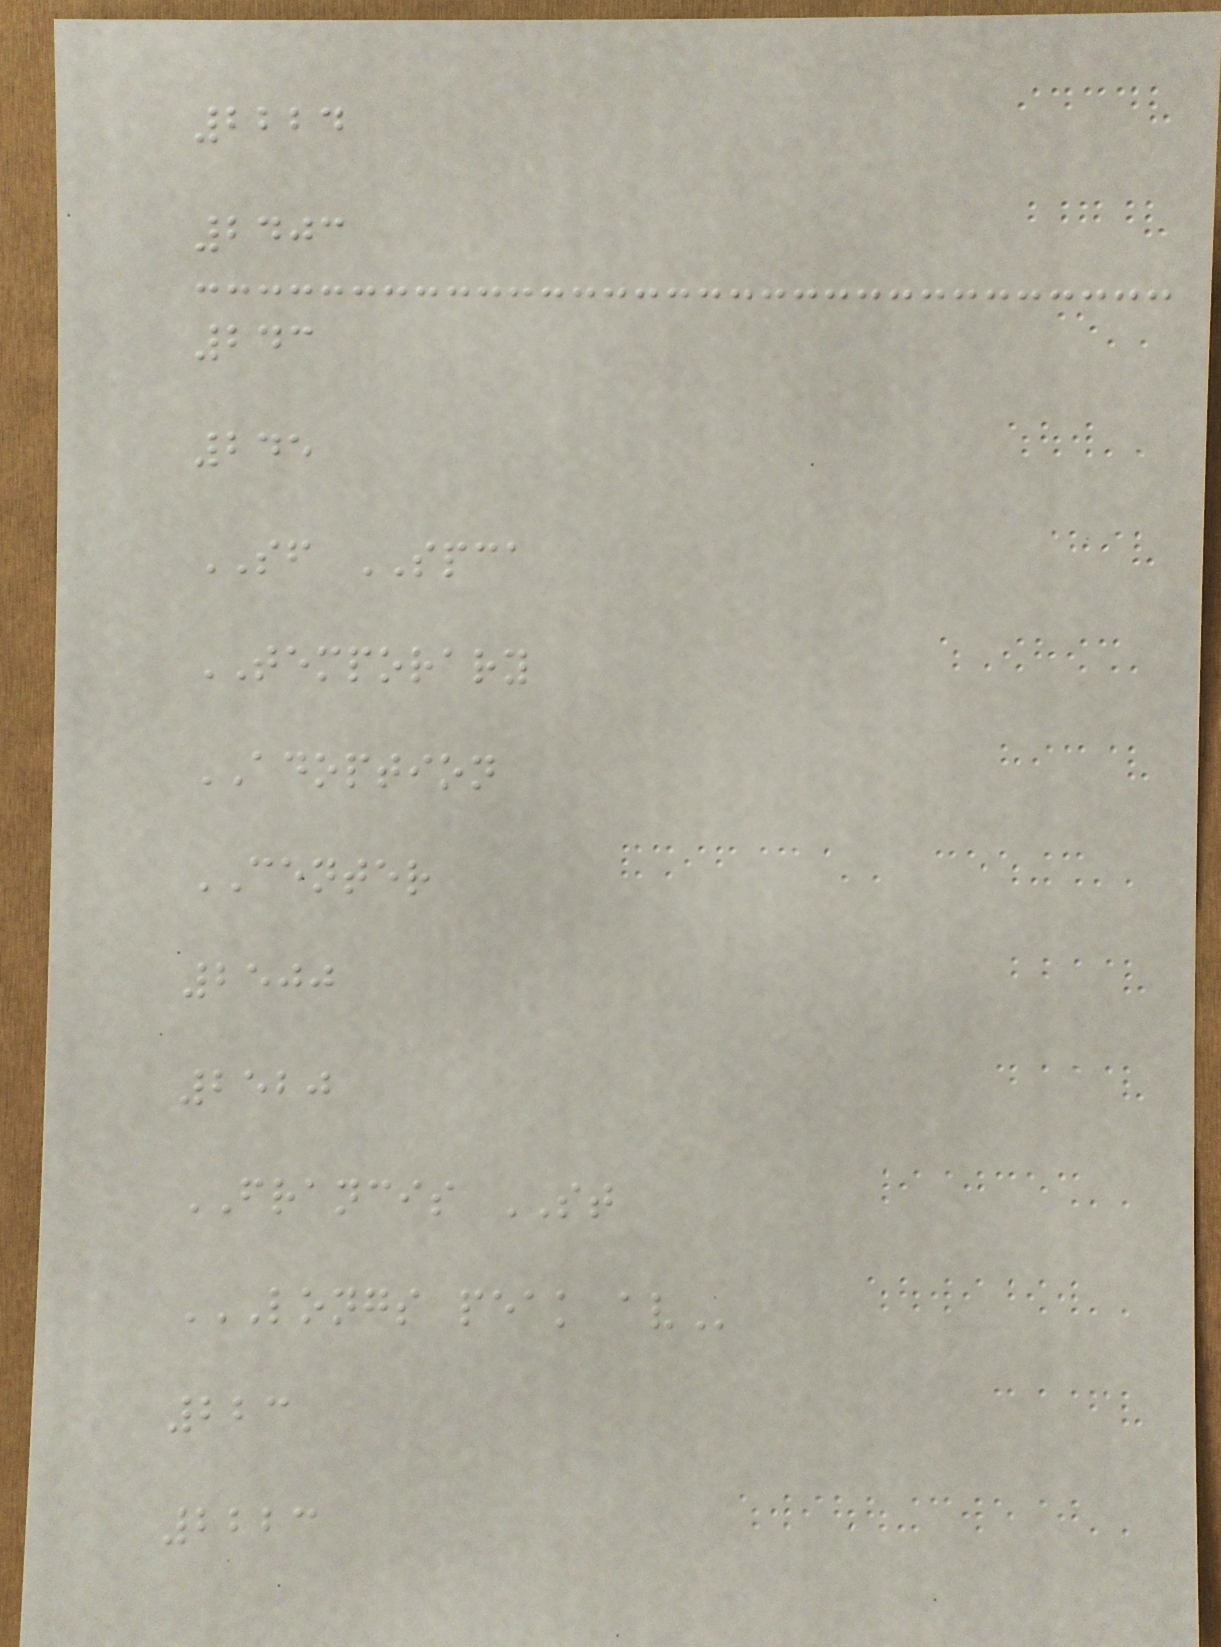2224
2403
243
245
SF SPCA
TEMPORARY
ADOPTION
CENTER
2500
2520
FRANCIS ST
LONGS PEAK AV
223
2223
